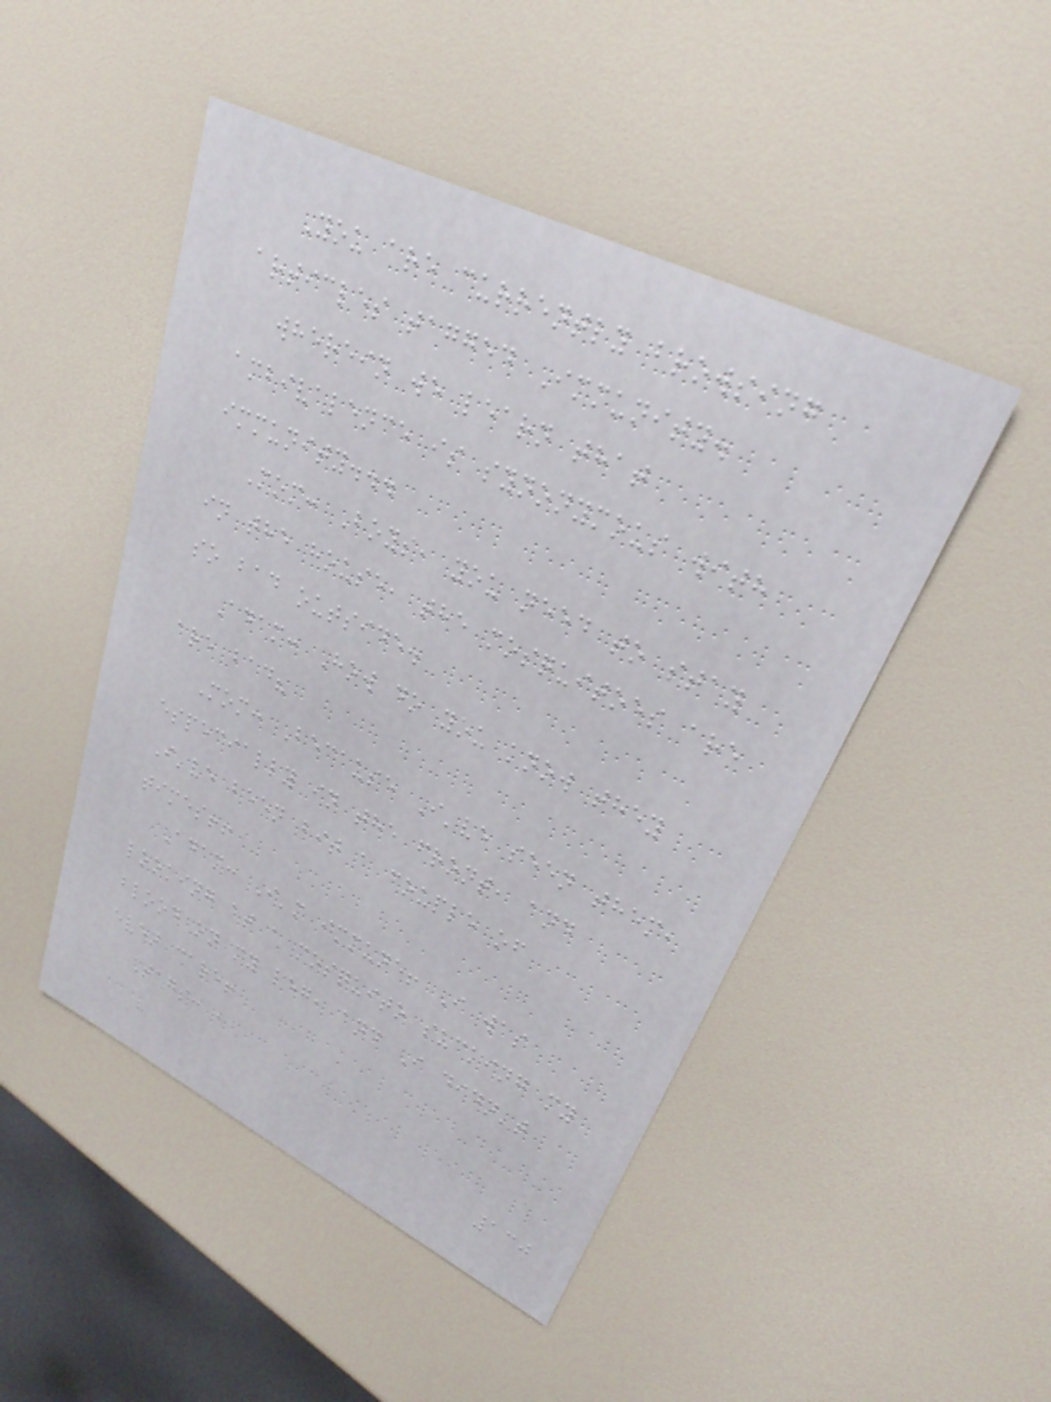You are currently browsing
articles tagged Immunity.
wherein we learn that
ambivalence is synonymous with
immunity...
Mom: Boys, you need to stay
in the house, the mosquitoes are
so bad outside.
Adam: How do you know they
are bad?
Mom: Because I've seen them,
especially in the front, and
I've been bit a couple of
times!!
Adam: I'm immune! I was
looking at a mosquito sucking my
blood on my leg, and I didn't
even care!
Tags: ,
130
